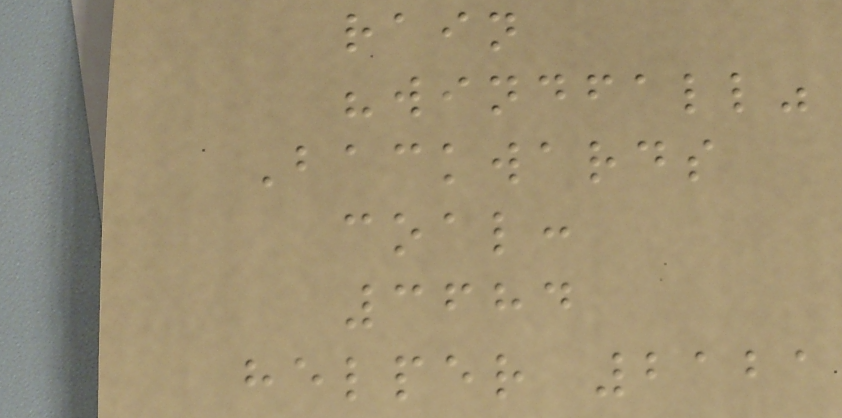rain
"windfall"
Backwards
coal:
3684
helper 2121
